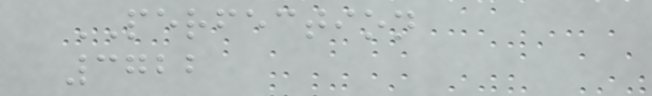PERFECTION
3722
